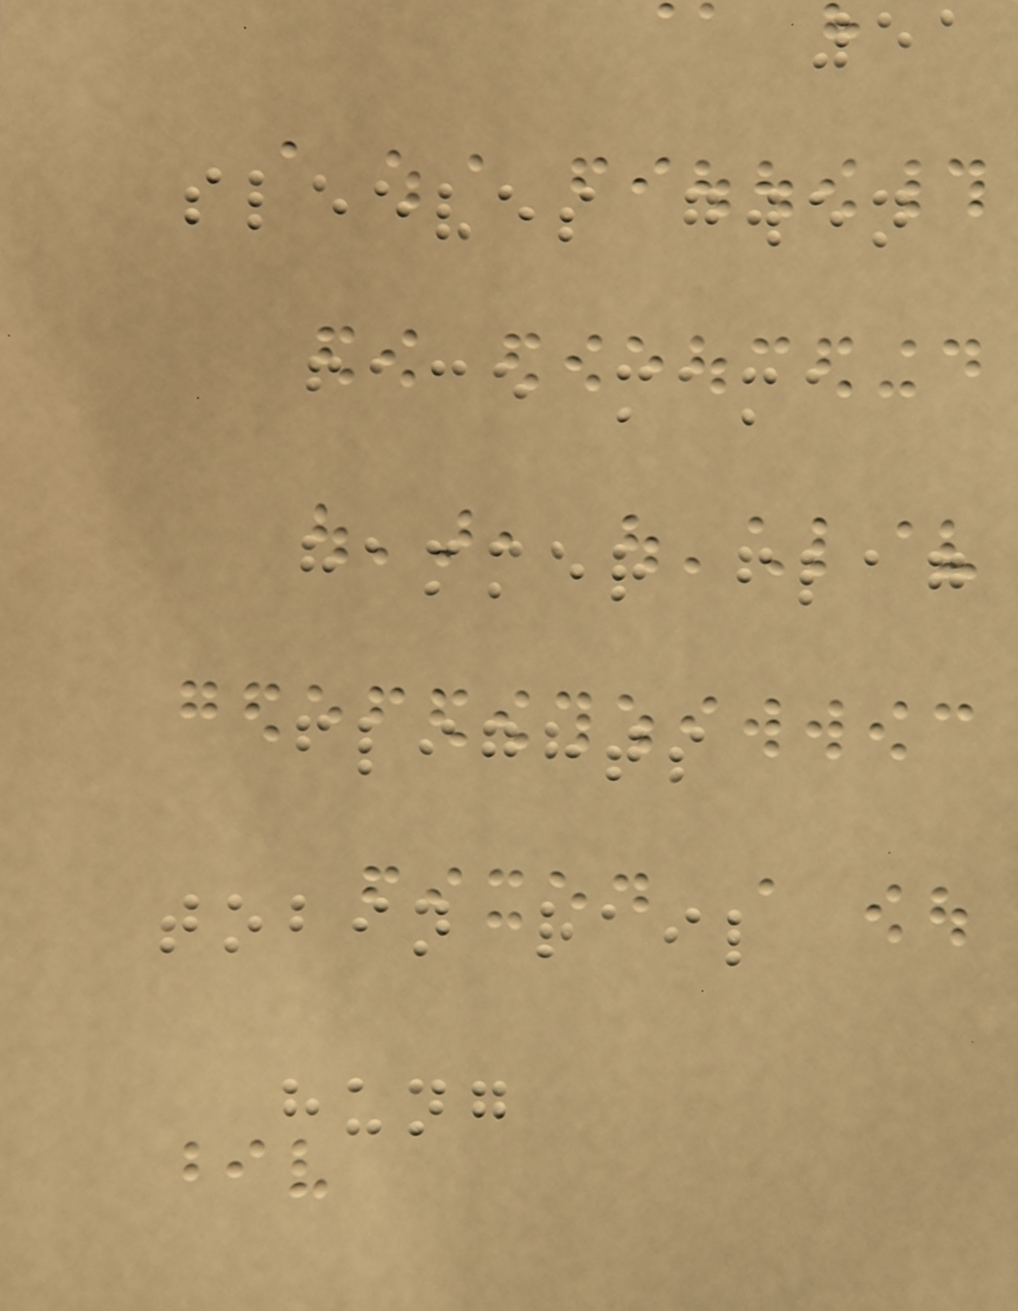51
sleeves gwen
face mama
hammer flag
flights
tobin rail
hung
